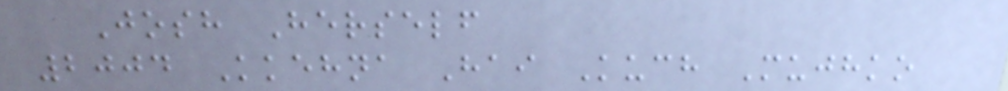Josh Herself
2004 Kkehna Hai Kuch Mujhko
